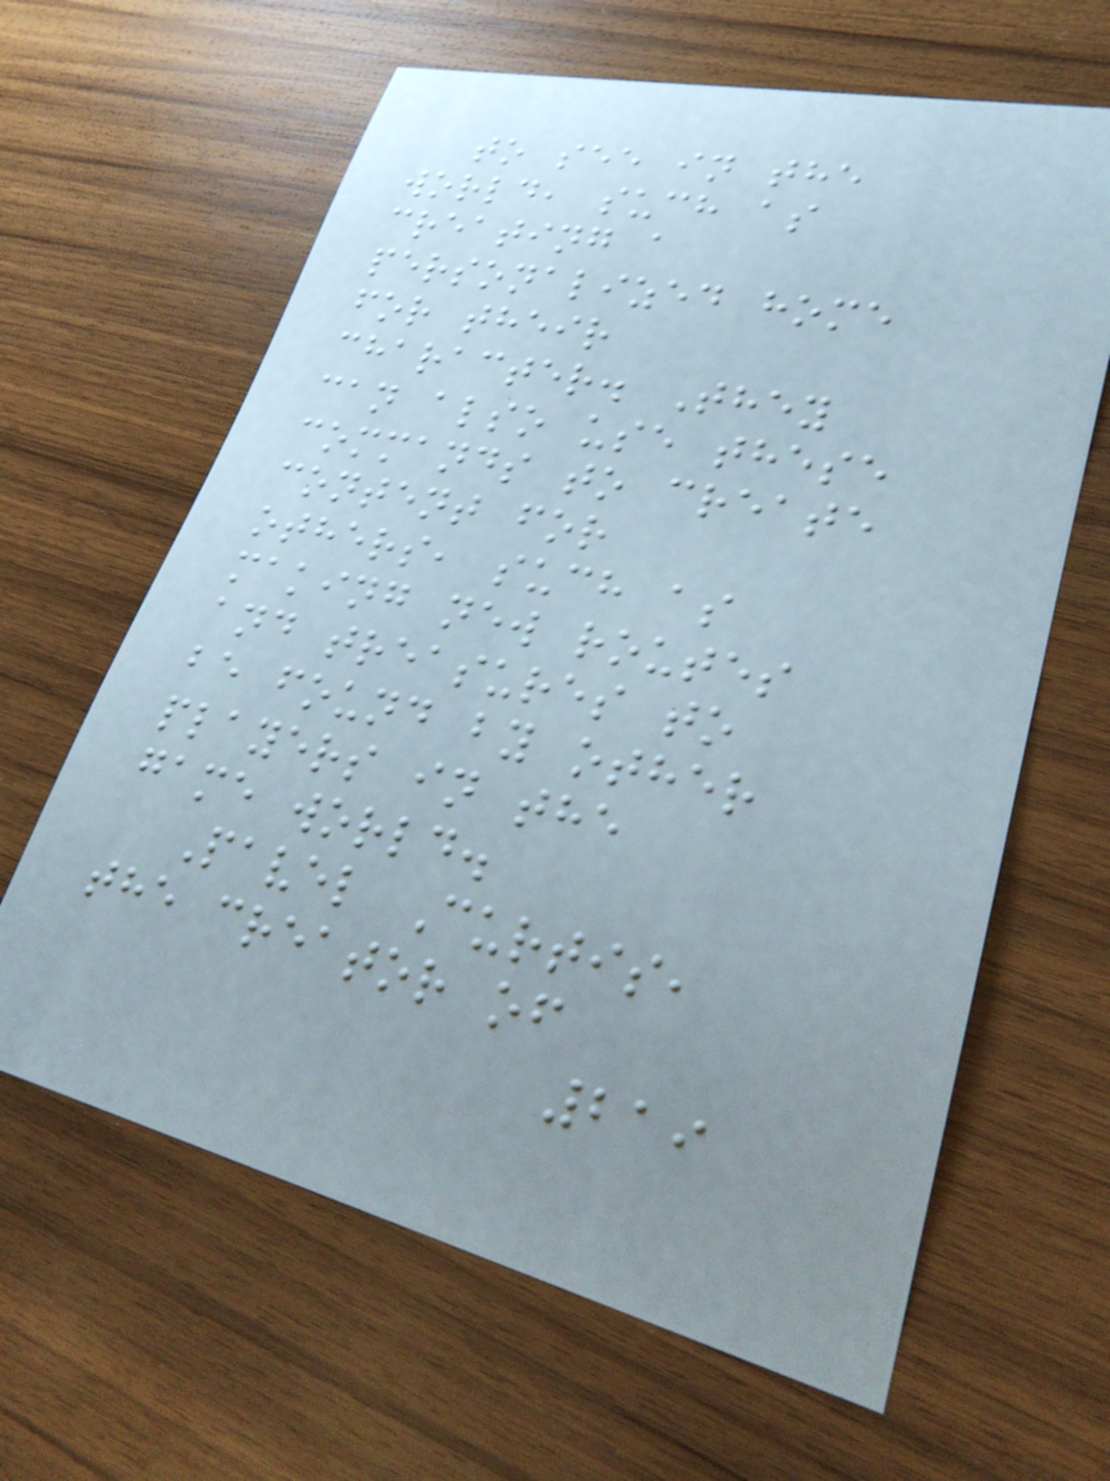to see in the
world, such as
creating a
personalized home
for their
character. They
can also use these
commands to create
content for
others, such as
making new routes
and treasures to
be found by other
players in the
game world.
Pavel Curtis,
the creator of
219
